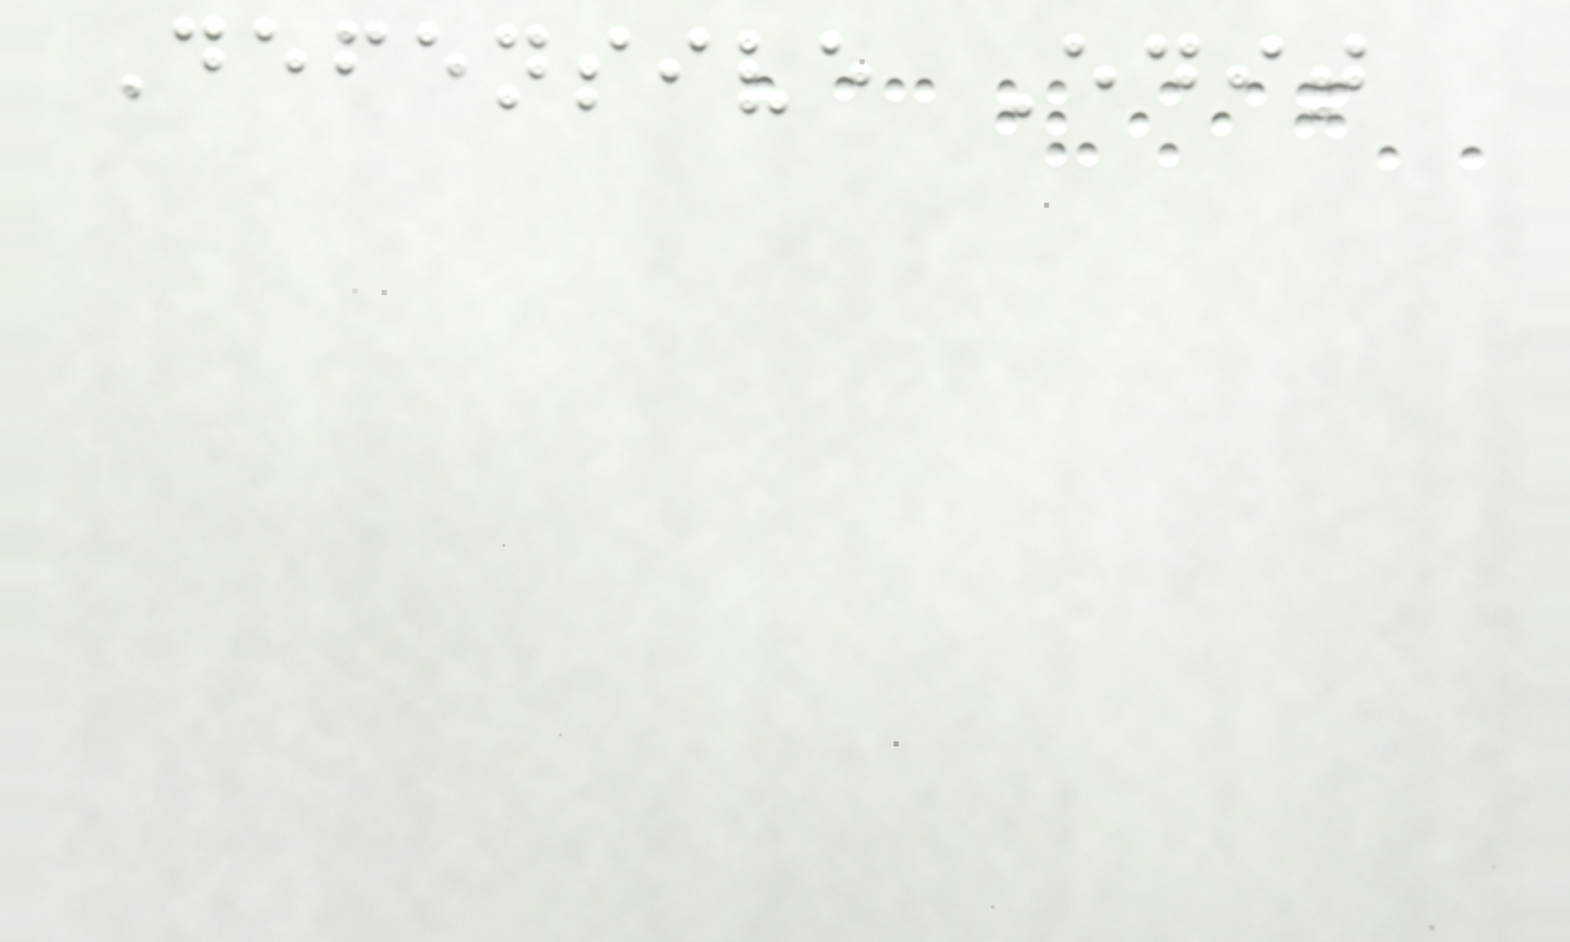Defensive Edit
